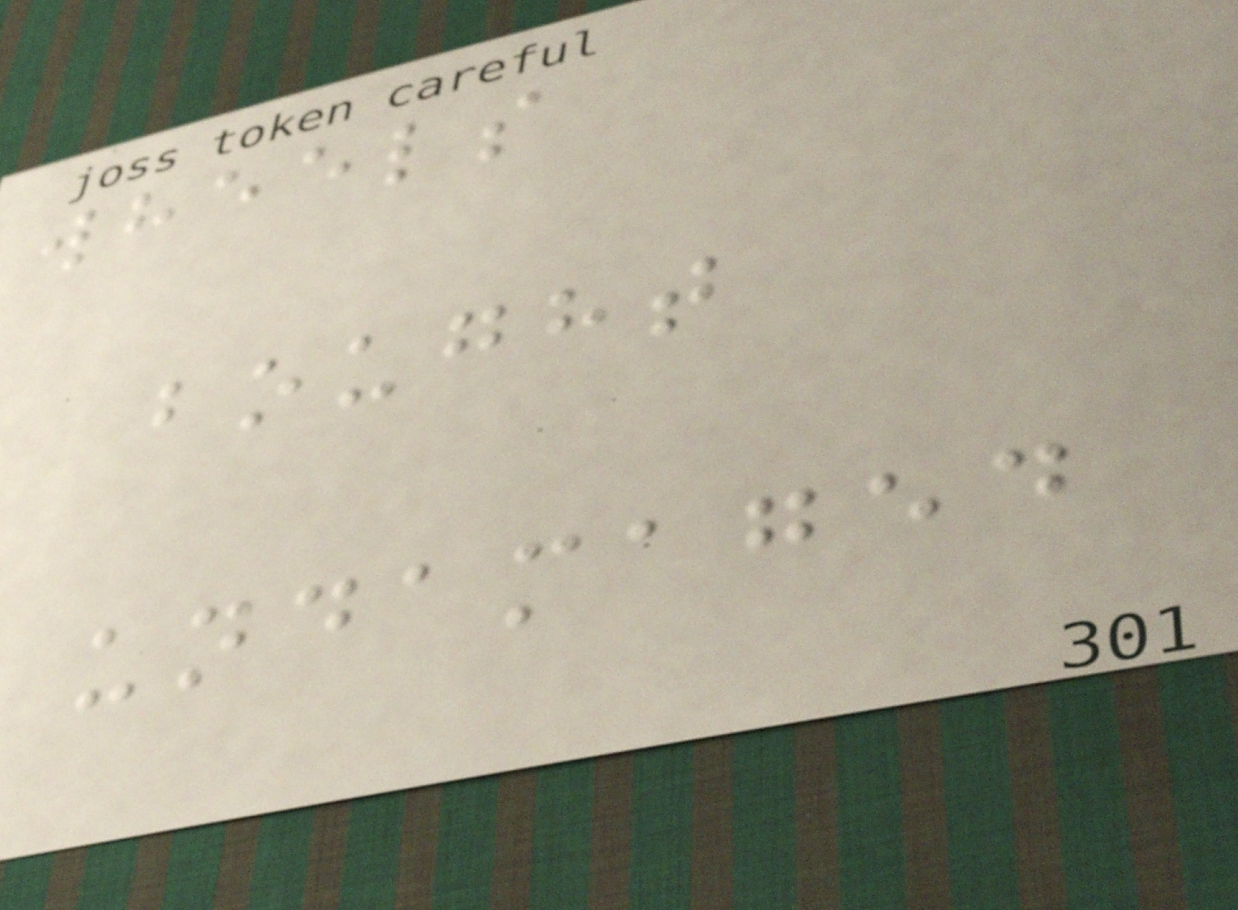wheels
bought
undamaged
